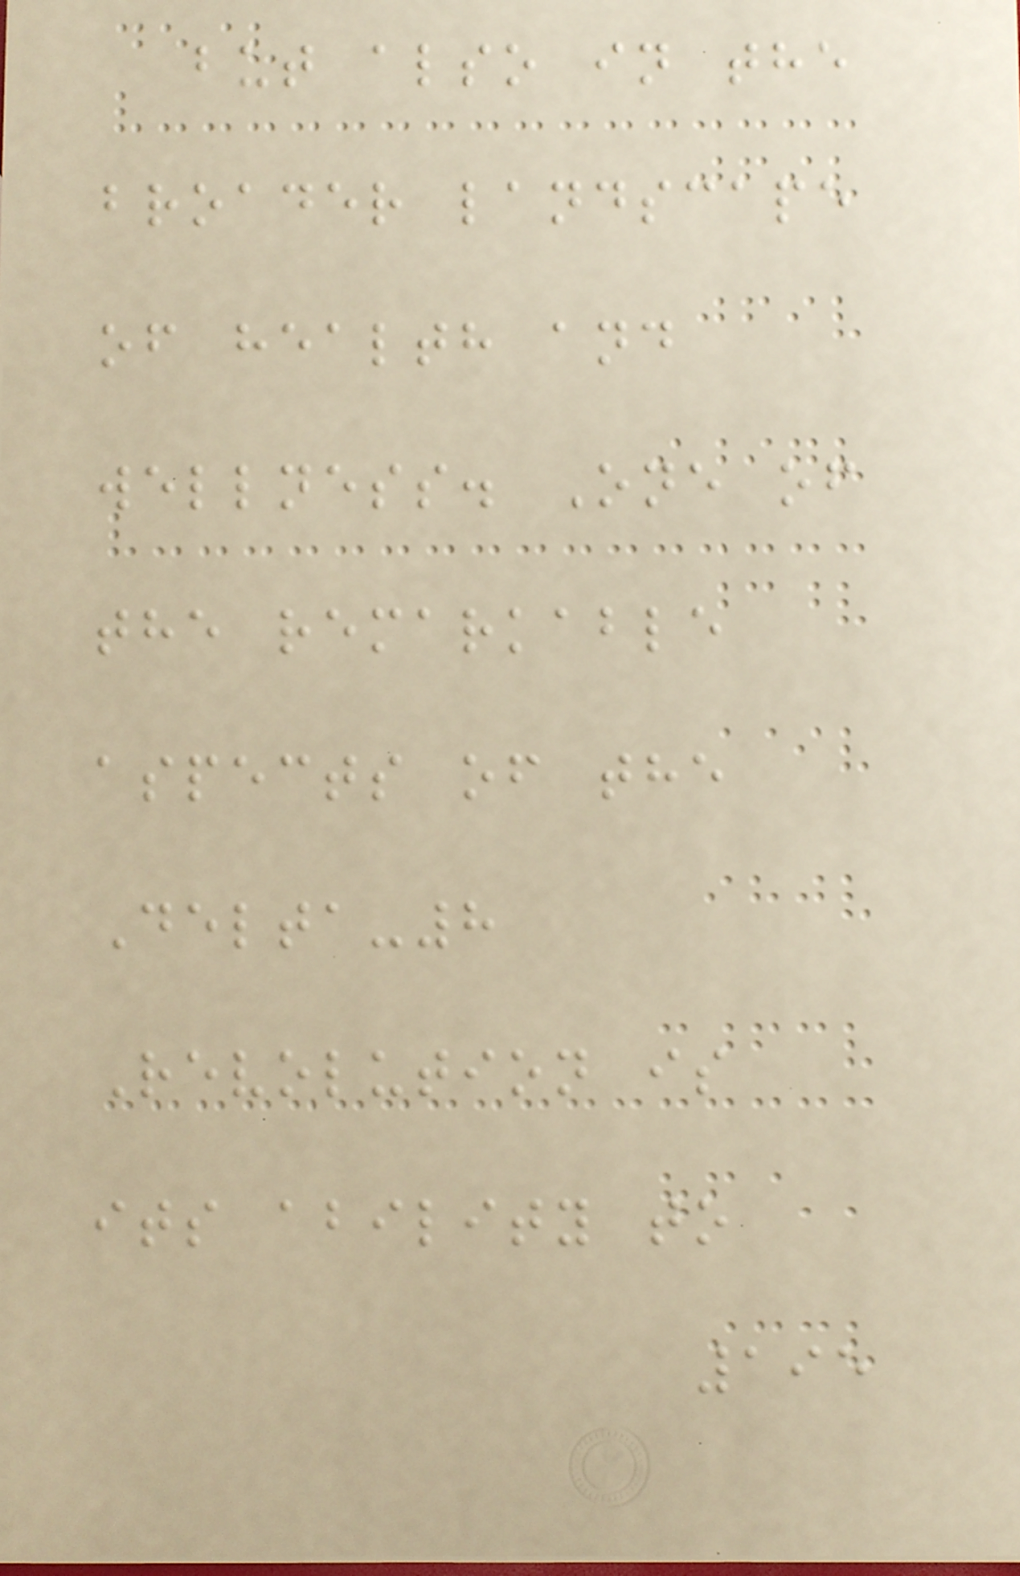but also in the
broader landscape
of health and
wellness. One of
the remarkable
aspects of the
Delta-8
Revolution is
its ability to
195
